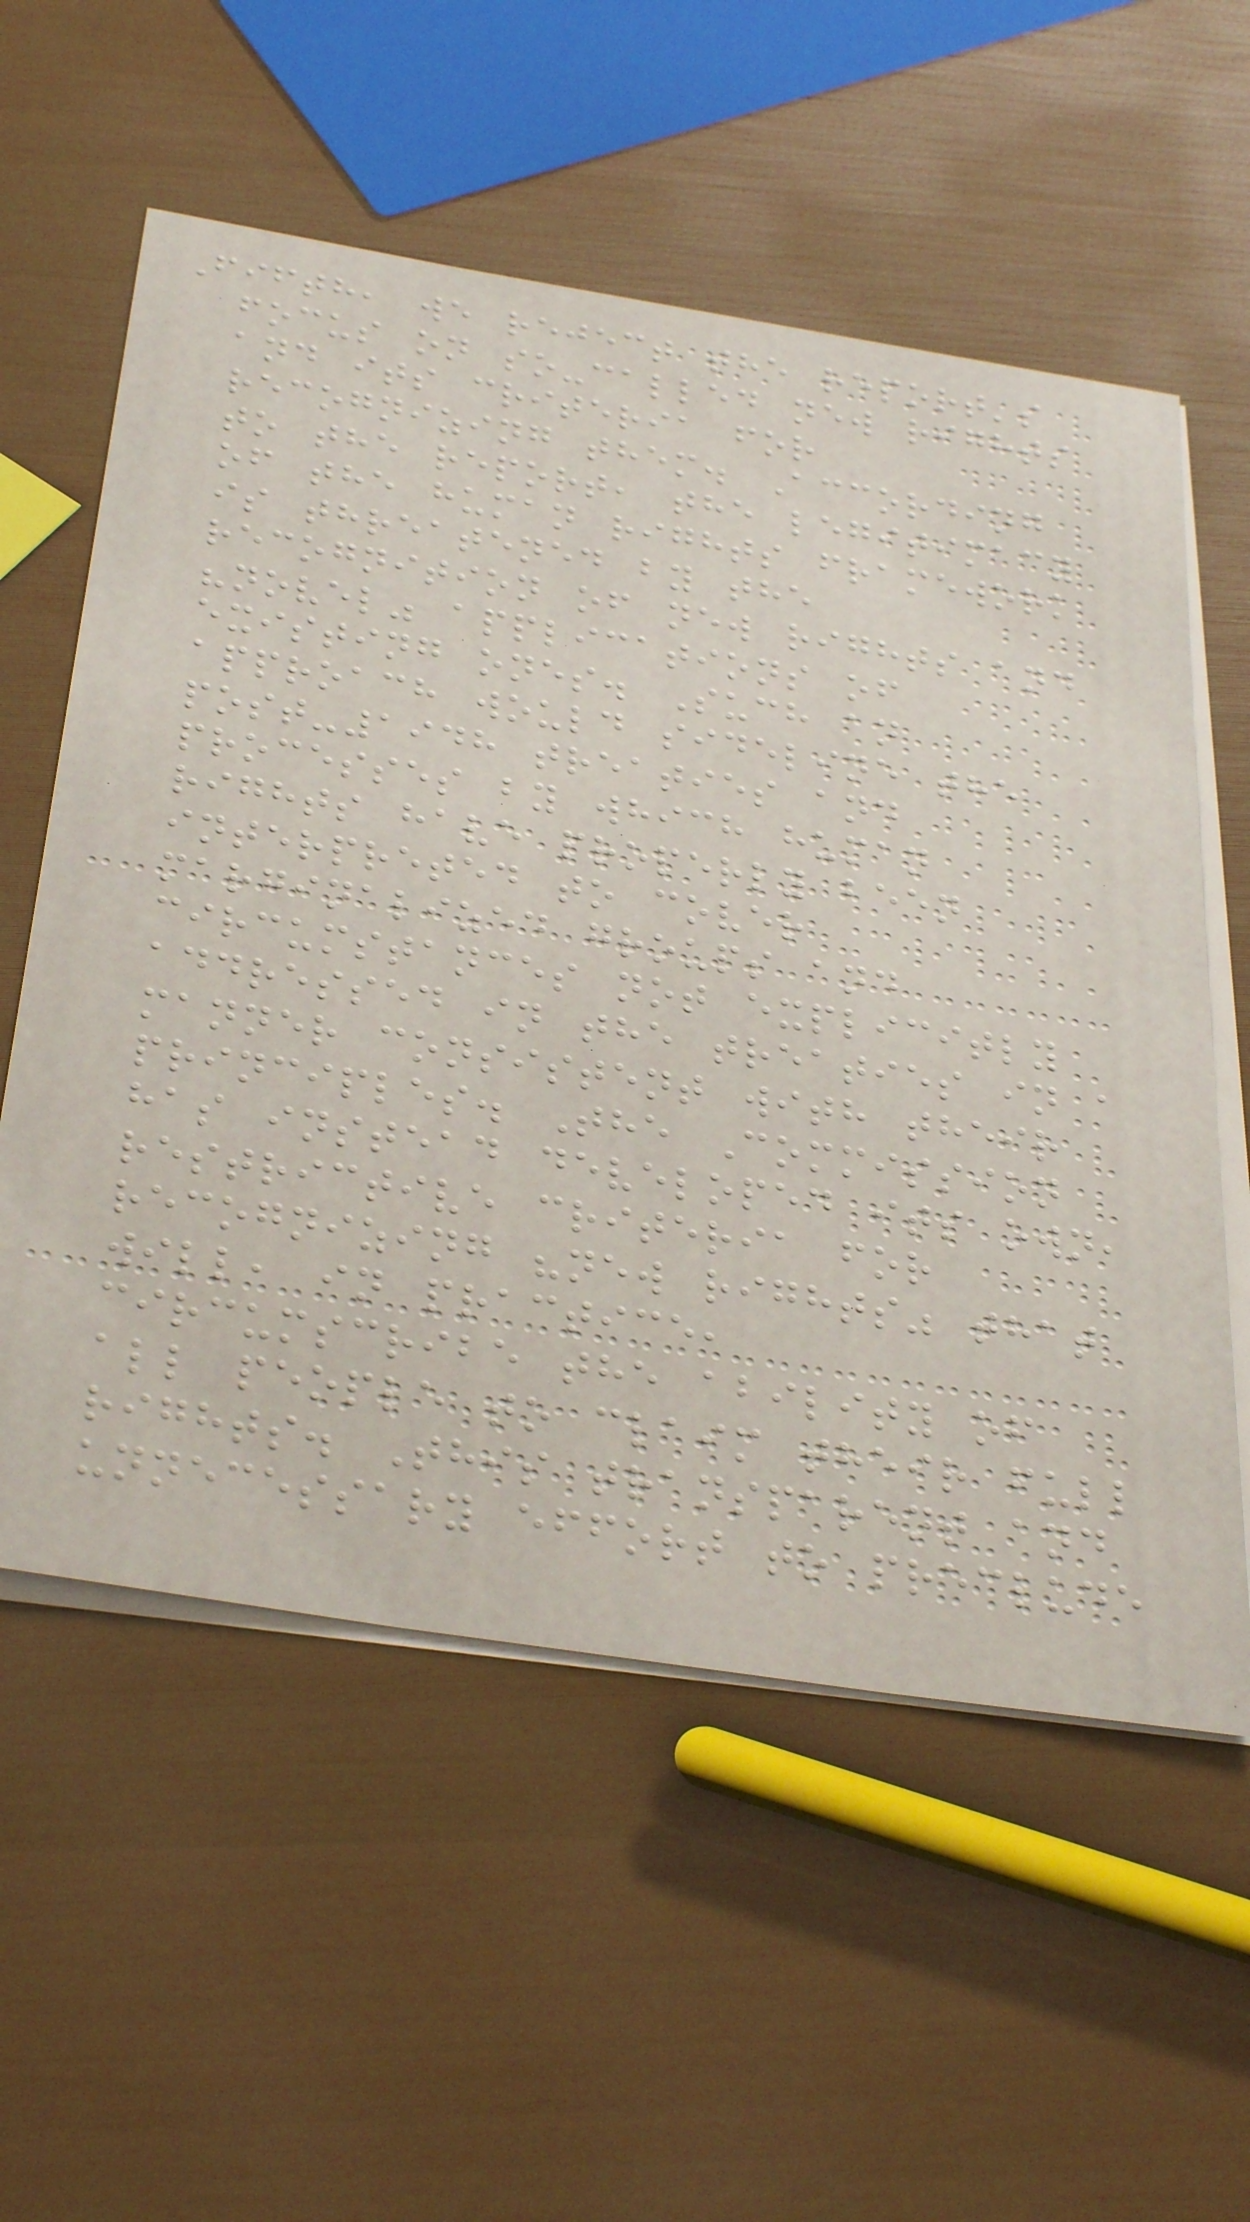Fifth, we reject the report's
focus on so-called new rights
and its criteria for
recognizing them. According
to the report, the legitimacy
of the human rights framework
is threatened by the
recognition of new rights and
"novel" applications of
existing ones. Such an
approach would sideline the
post-1948 treaties and
processes by which human
rights have properly been
interpreted to cover
marginalized groups and
circumstances not explicitly
addressed in the treaties in a
manner consistent with their
principles. The Commission
has instead developed its own,
restrictive criteria for
recognizing "new rights" that
will, in practice,
circumscribe the ability of
all people to claim their full
rights. This transparent and
unnecessary effort to preclude
